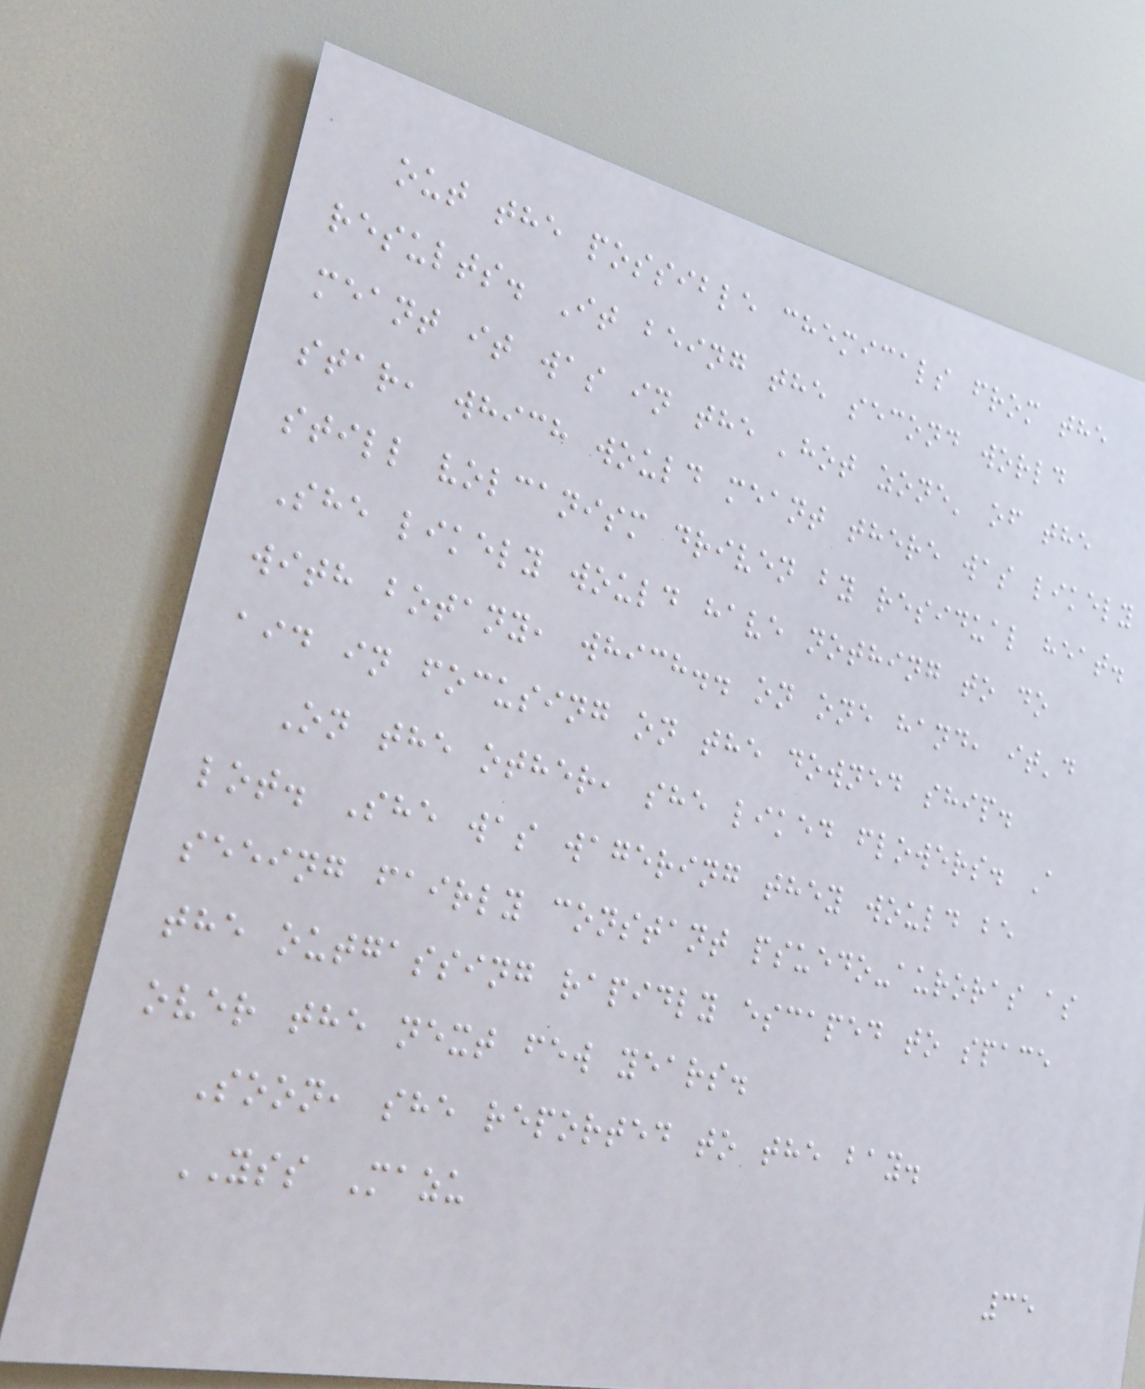out the possible chemicals from the
results. It being the second world
meant it was in the 'hot zone' of the
star, which would meant there was likely
still volcanism driven by residual heat.
She likely would have nothing to do
with botany, which.. on one hand, it'd
aid in focusing on the downed ship.
On the other, she liked flowers. A
lot. She was wagering they would be
seeing fairly constant psuedo-auroras as
the outgassing rapidly escaped to space
over the next few years.
Soon, she reported to the bay.
YSS Mazu
35
